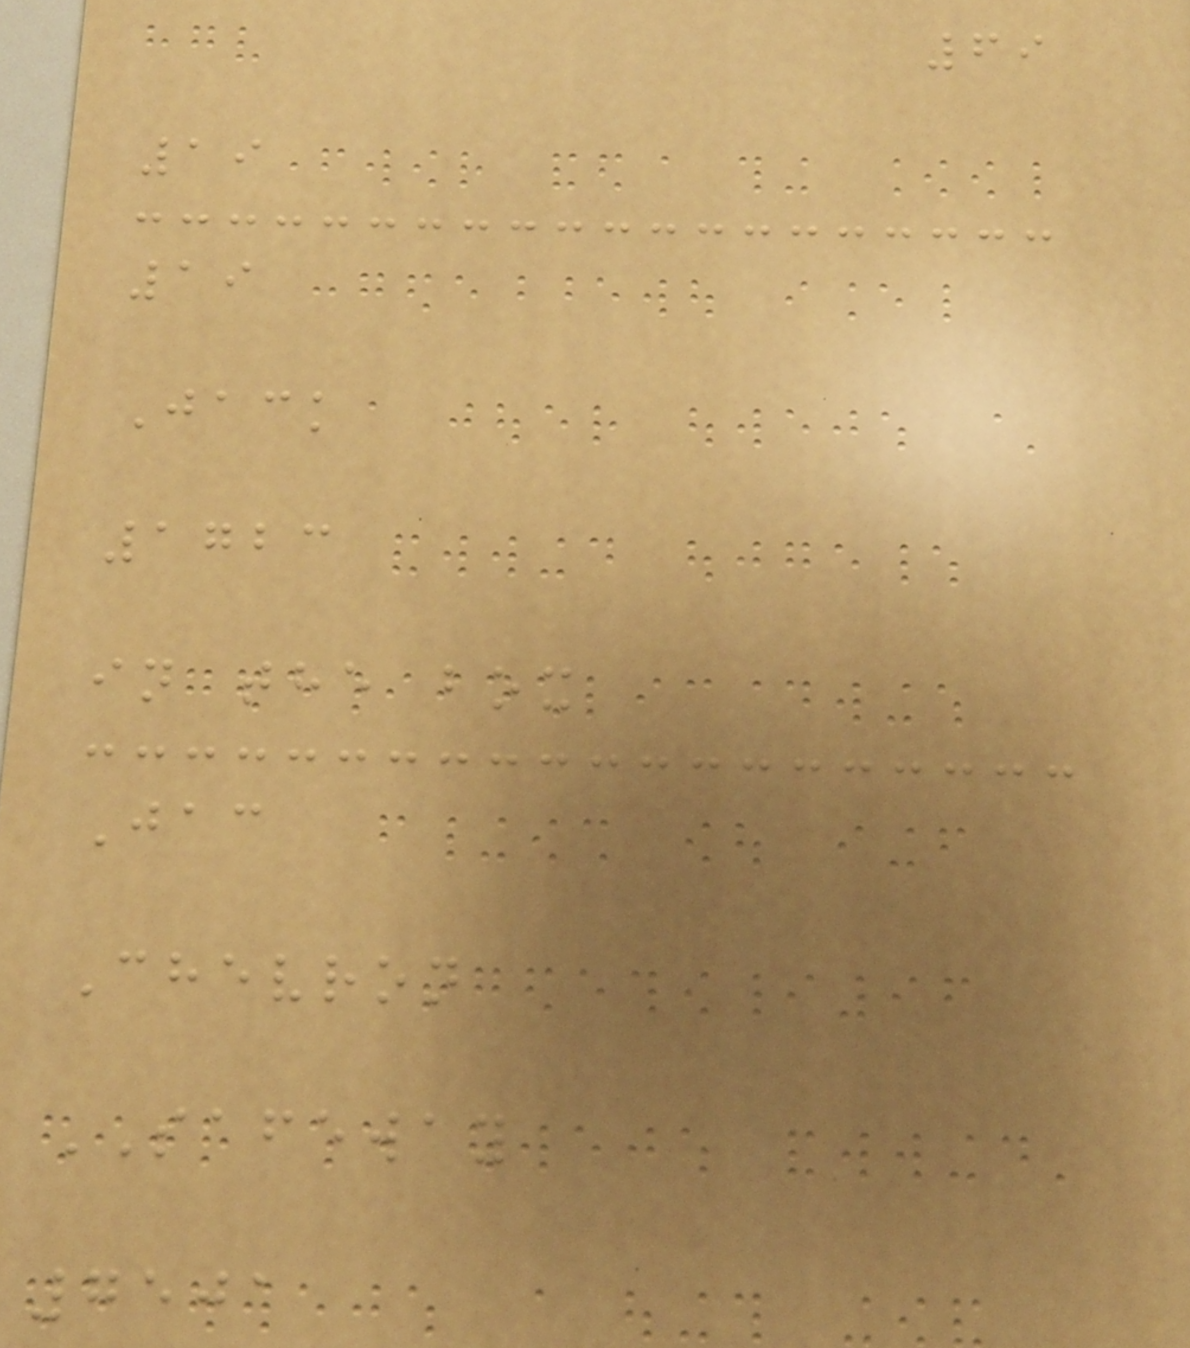69
19
19
Jack
1723
in the box
Jac
Chevron
SAFEWAY
7501
